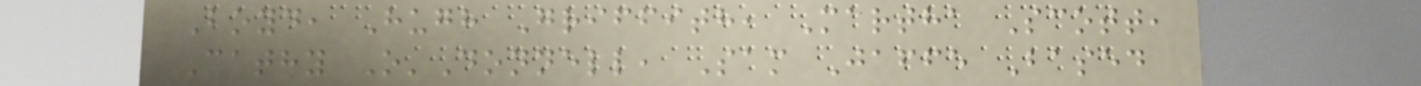Boyd, Hugh Griffith, Martha Scott,
Cathy O'Donnell, Sam Jaffe Based
